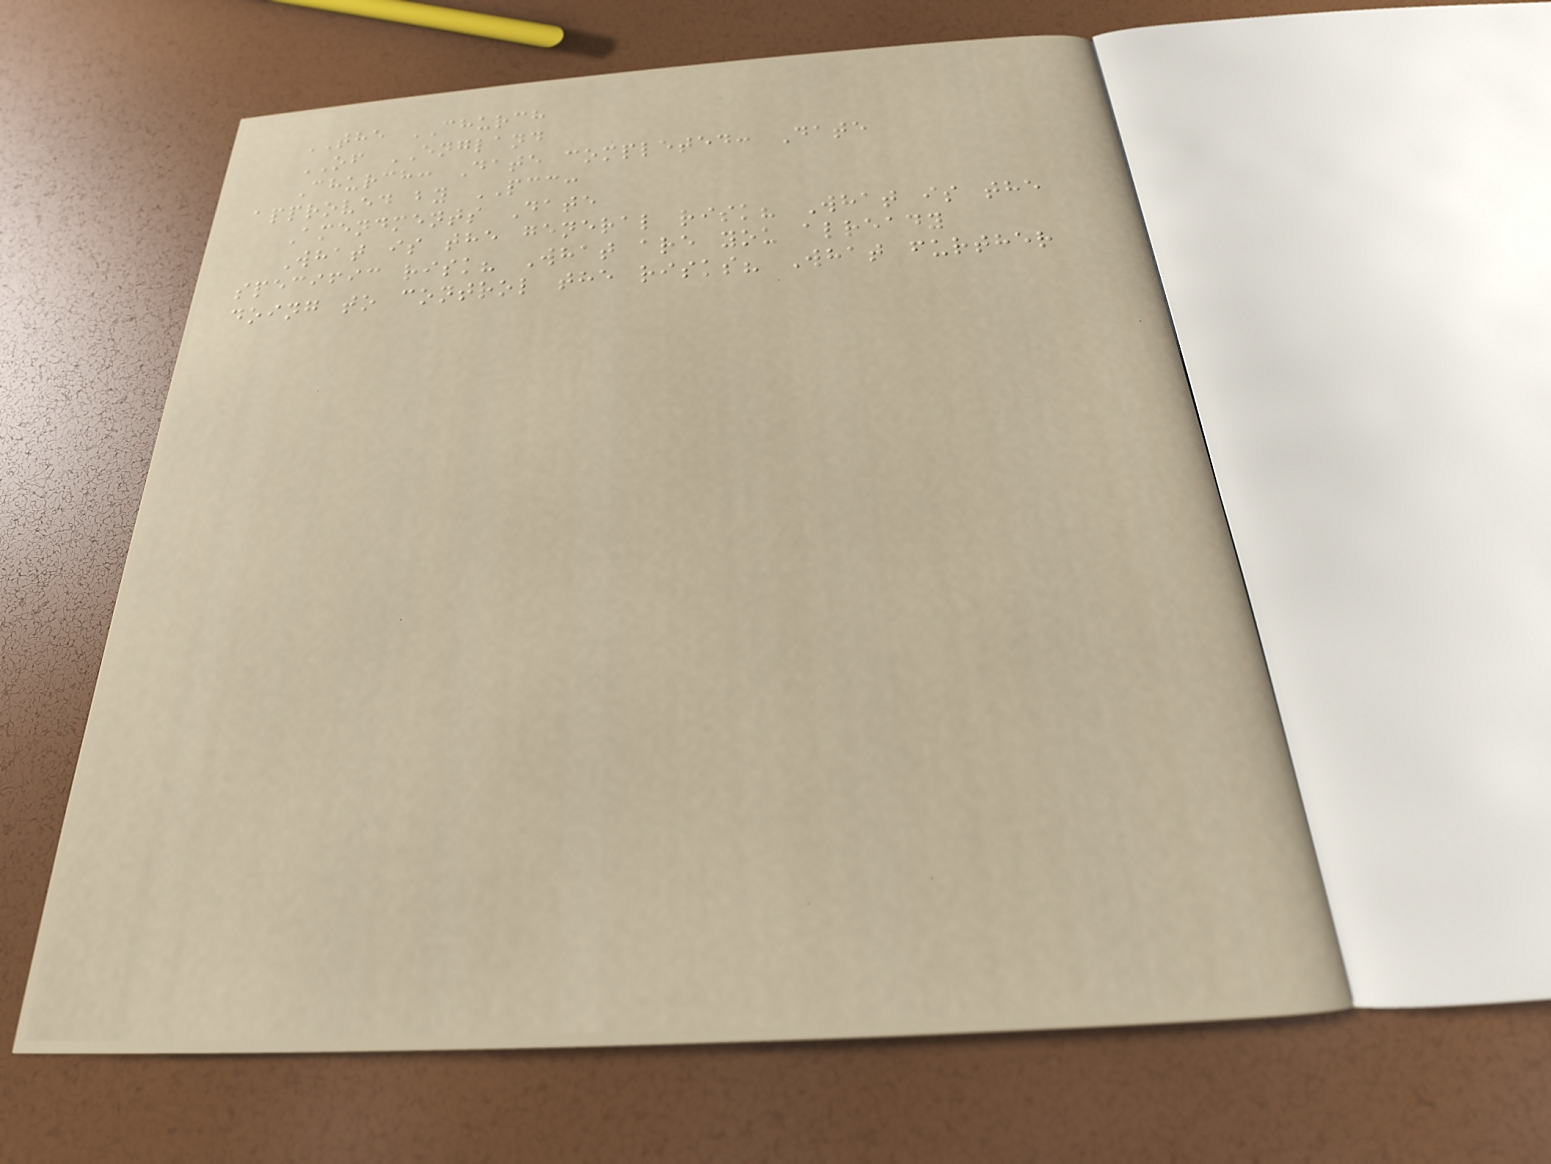THE CHURCH
OF ENGLAND
Church: Date completed: Date
approved by PCC:
Amendments Date
What is the general risk? What is the
specific risk? What are you already
doing to control the risks? What further
